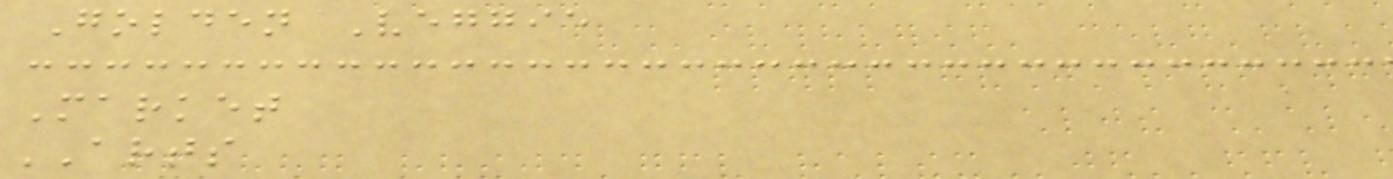Golden Veggie
Market
ARTS
